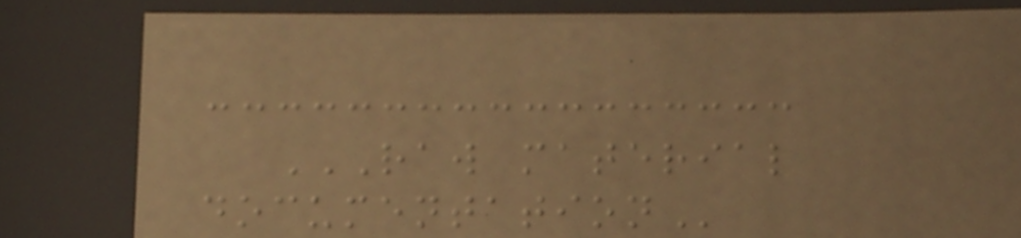RAW MATERIAL
DOCUMENTATION
